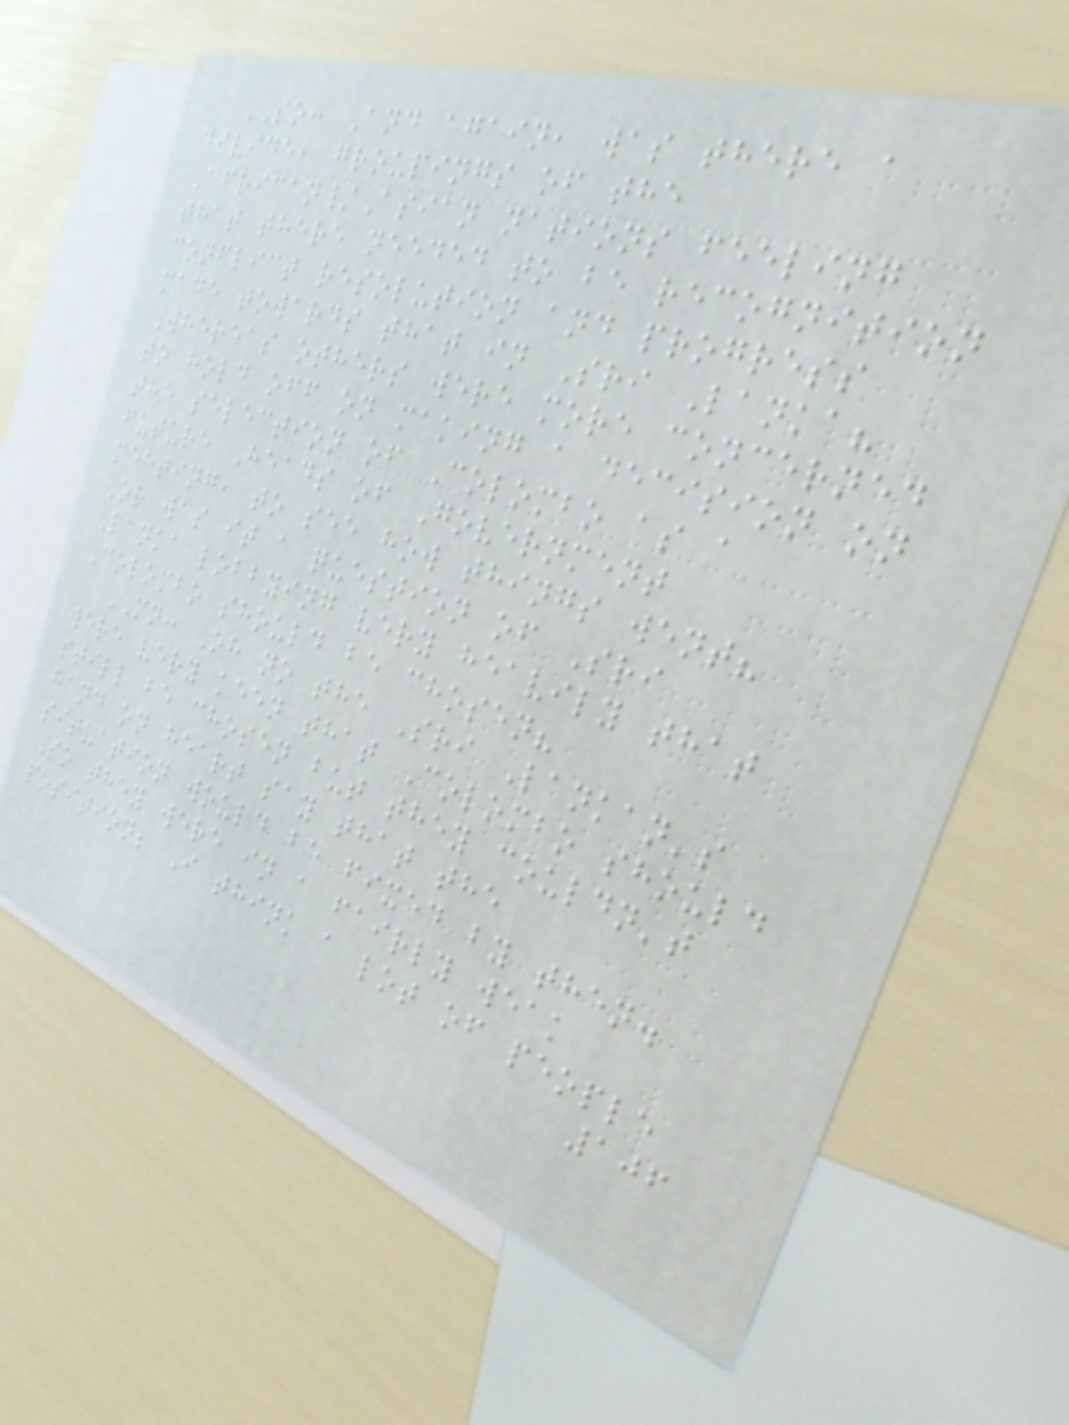SO: And again, was there a
divide, groupings of the
African/Asian nations feeling
that there needed to be recognition
conflict resolution and progress
made towards that in Sri Lanka?
Whereas others were more concerned
to hold off on making a decision on
the selection of Colombo as a
future Heads of Government
meeting, to see how things went?
Or was it a question of Sri
Lanka lobbying very heavily that
Colombo should be chosen?
MN: Oh no the Sri Lankan's
were very keen that Colombo should
still be chosen but they couldn't
hand on heart say that the
situation would be fixed by then.
So they were in a fairly weak
position; I think a lot of people
106
